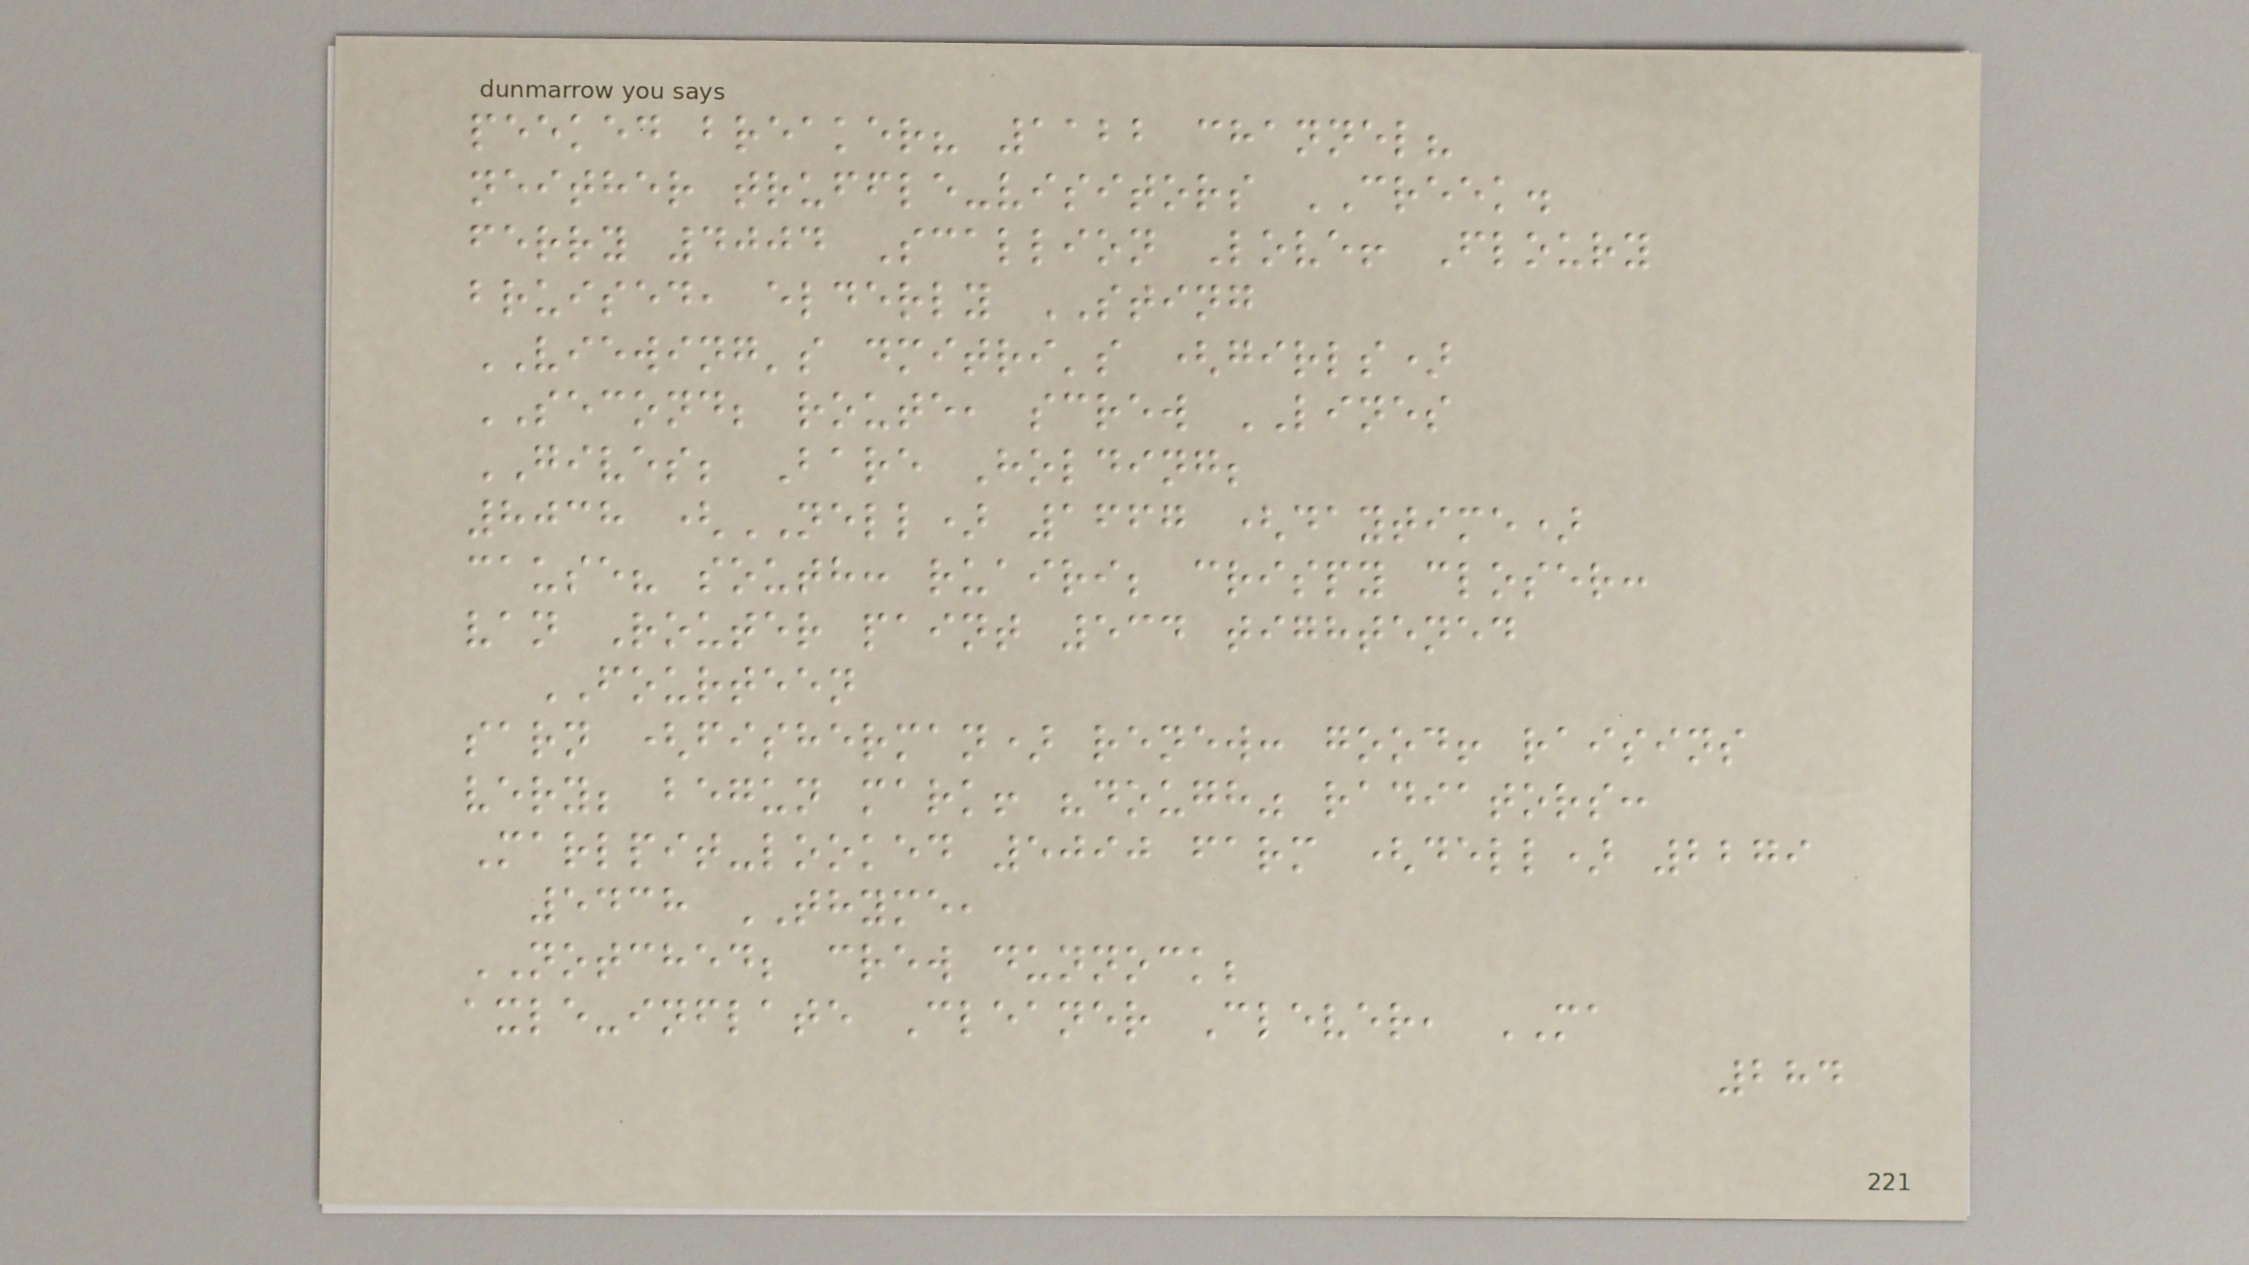peeked breaker? 1122 channel?
neither truffle-visitors CREEK.
ferry 4004 Scallion Love! Floury
bruised, elderly STING
VIEWING's dmitri's (girls)
SECOND; route, screw LINES
GIVES; Bare Holding;
8038 (NELL) 1667 (daytime)
cause? south: ruairi; crispy closer:
van Router paint 534 tightened
FOURTEEN
sarn (fisherman) renew: good! raisins
very; begun mark! "dough" radiators:
Marlpit-looked 5090 farm (dell) 2279
5438 THYME,
NOTCHED; crew dunnock;
axle-inflate Cleaner Clever, MA
284
